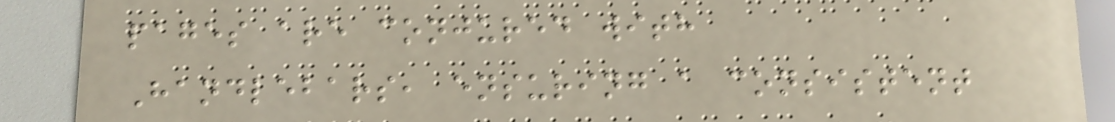pages are conjured with
Handlebars, ensuring a consistent
